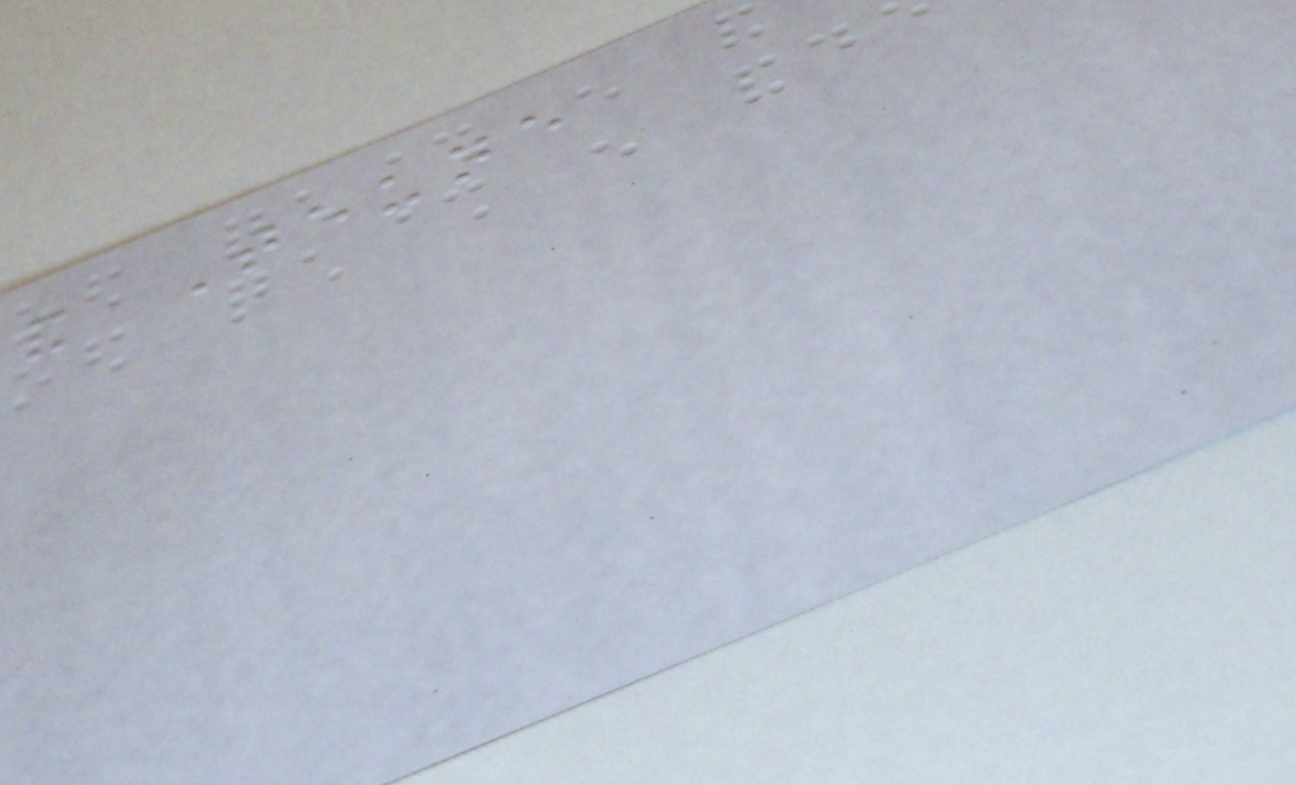and Teune
